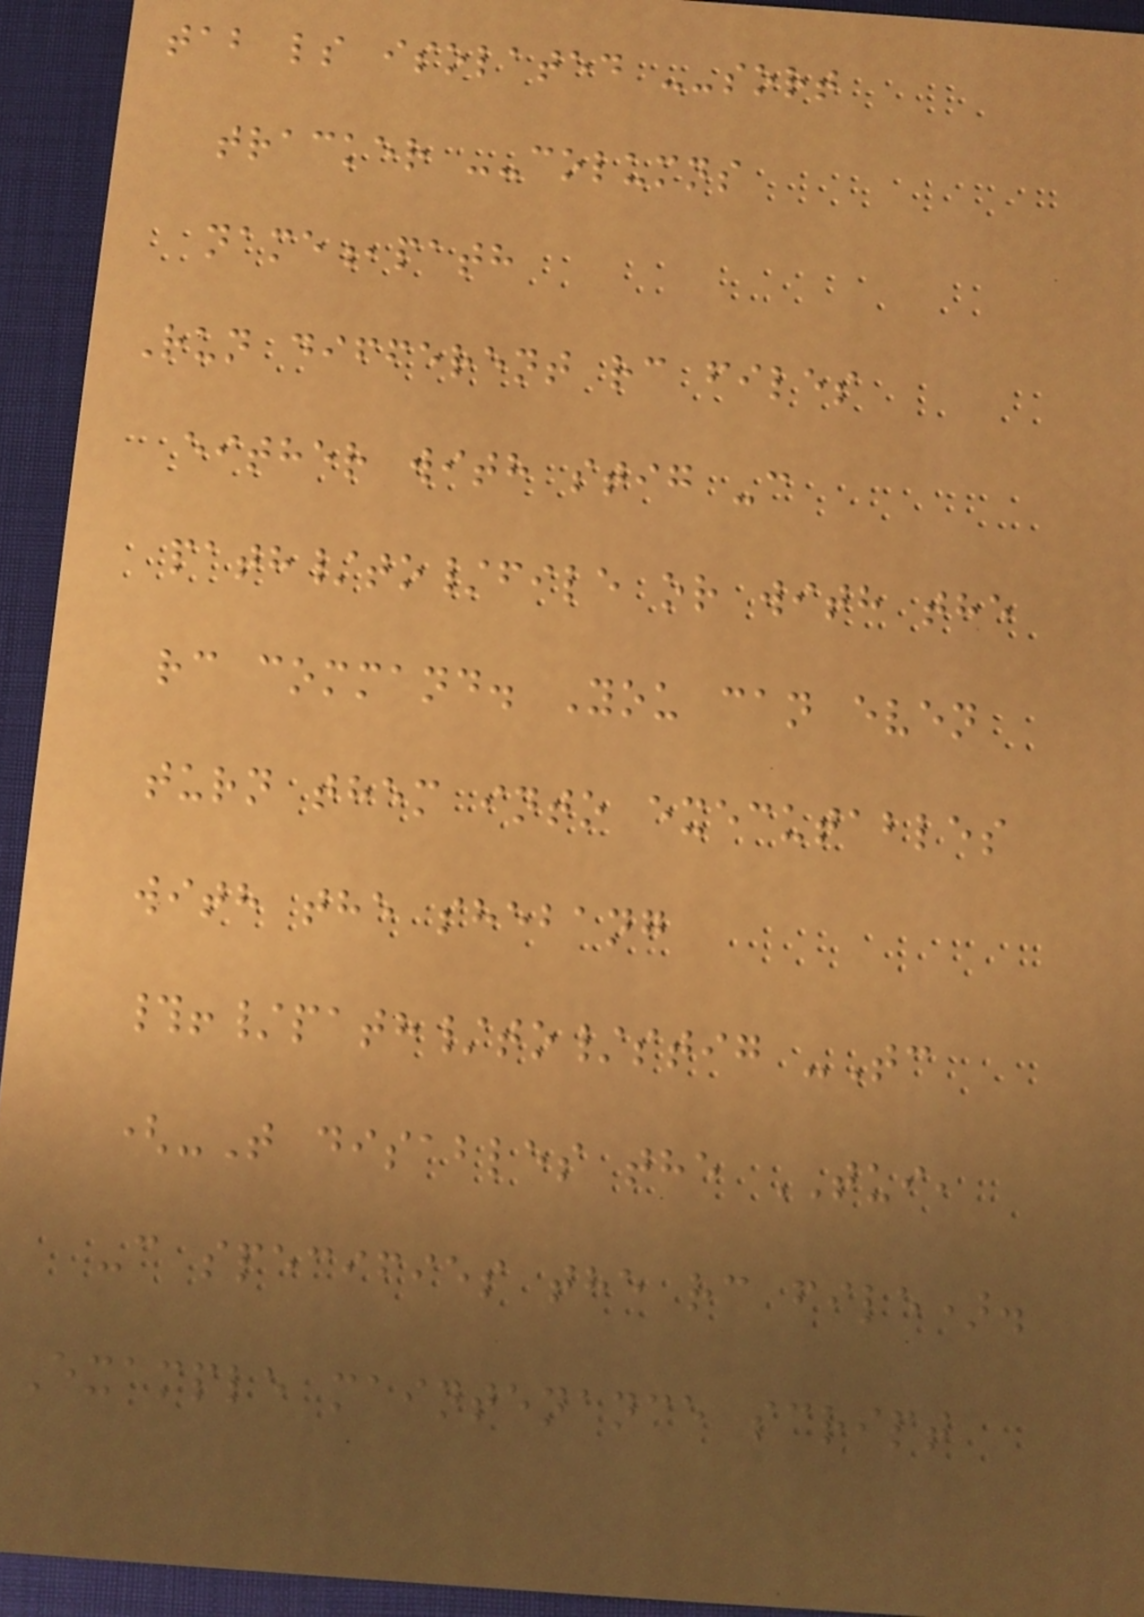tab ls isolated --sort
tracker --columns
name,path
Run different rc files
either with stig -c
path/to/file or with the
rc command. You can even
turn them into executables
with the shebang
#!/path/to/stig -Tc
(-T disables the TUI,
-c specifies the rc file).
Example maintenance script
